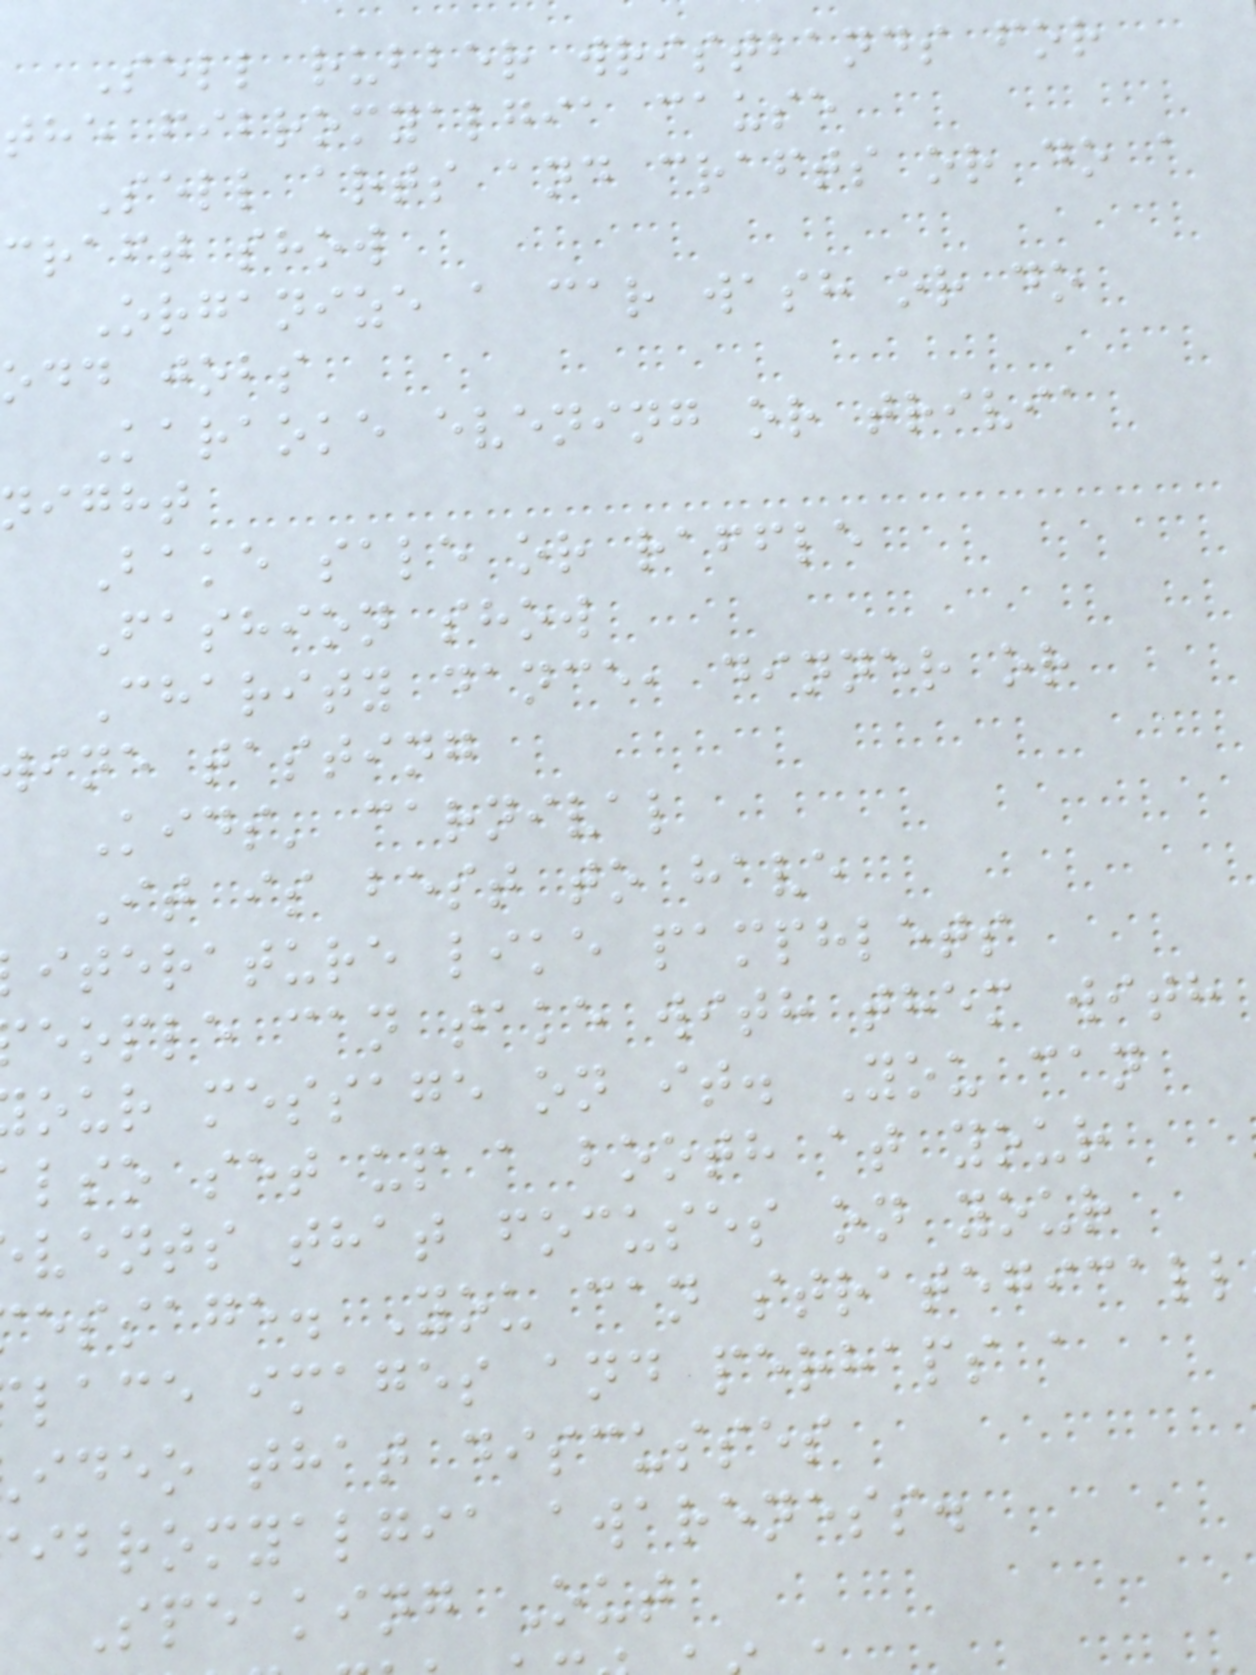Sell rubber wristbands for
the fibromyalgia cause
Sell arts and crafts or do a
craft show
Organize a car wash or do
odd jobs
Karaoke evening or trivia
night
Bake sale or raffle
Fashion show
Charity dance, dinner or
ine tasting
Kids' carnival
It is best to have
iterature like pamphlets
eople can take with them with
our message on it. You can
lso set up a booth at your
vents that focuses on your
essage. You can strategicall
lace images and perhaps a
ideo that discusses
ibromyalgia awareness.
Speaking Out
